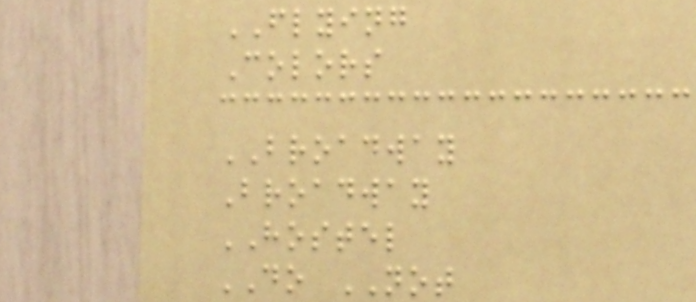FLYING
Colors
BROADWAY
Broadway
HOSTEL
DO NOT
